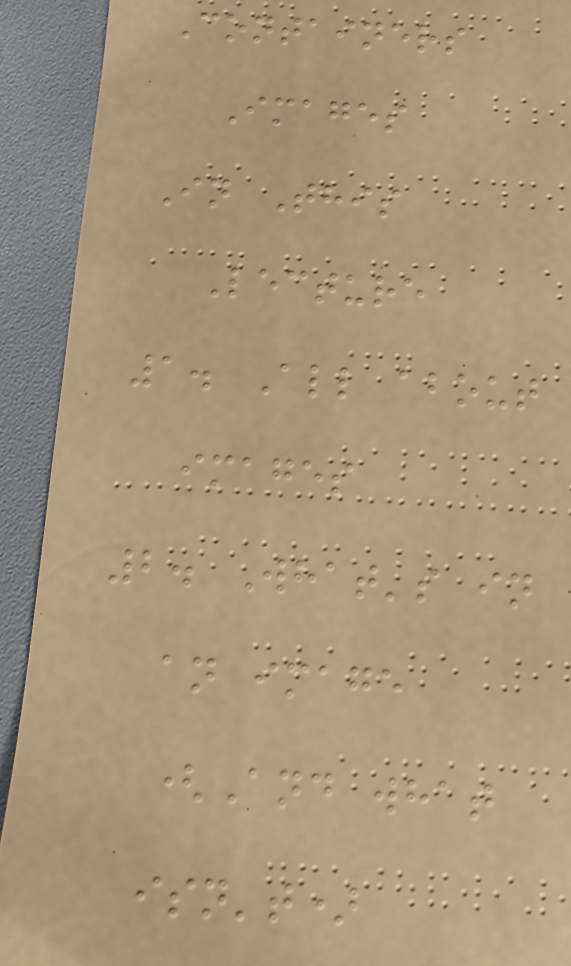Containers
Images
In This
Lecture
1. All about
images
2. What's in
an image
(And what
isn't)
